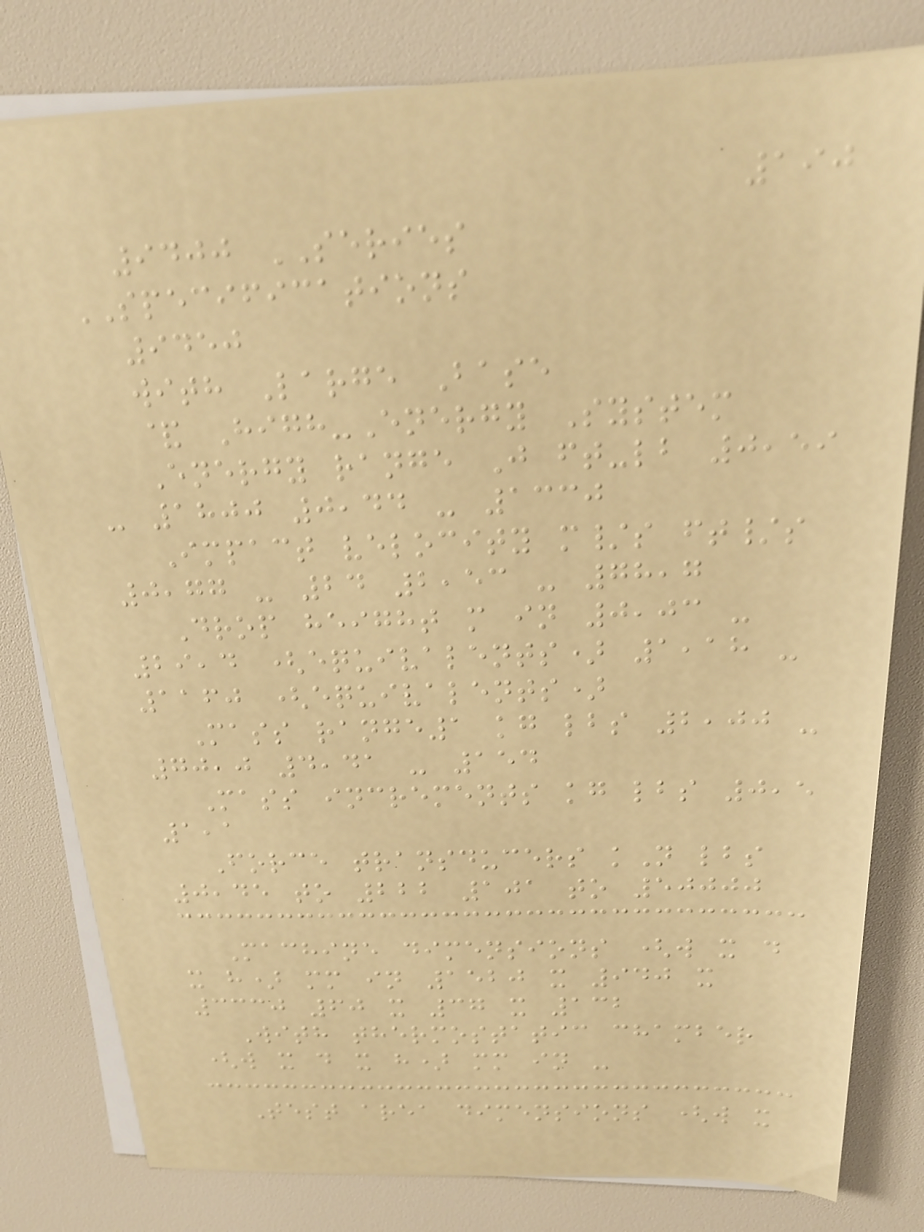190
9400 SERIES
SPECIFICATIONS
9450
with Large Base
& High-Energy System
Energy range J ft-lb 0,59
- 1800 0,44 - 1330
Impact velocity m/s ft/s
0,77 - 24 2,53 - 78,7
Drop height m in 0,03 -
29,4 (equivalents) 1,18 -
1160 (equivalents)
Mass range1 kg lbs 2,00 -
70,0 4,41 - 154
Mass increments kg lbs 0,5
1,1
Force transducers kN lbs
0,45 to 222 101 to 50000
Machine dimensions (w x d
x h) mm in 1520 x 940 x
3330 60 x 37 x 132
With thermostatic chamber
(w x d x h) mm in -
Test area dimensions (w x
